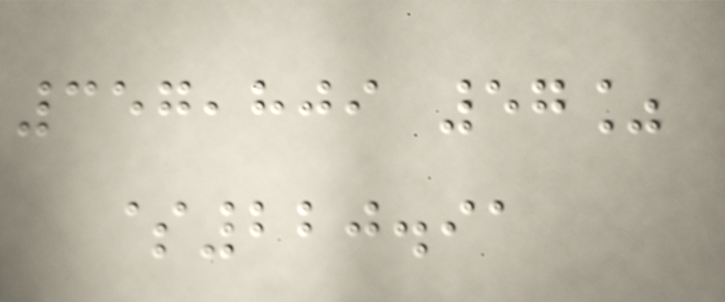357,809 57%
$220.91
